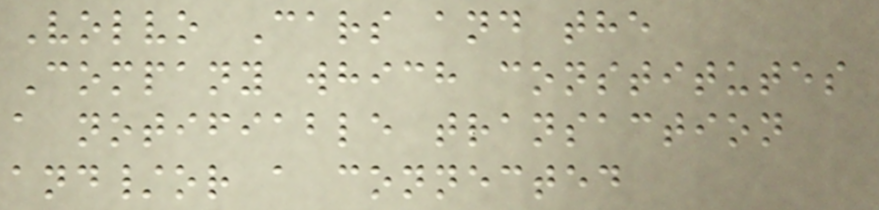Volvo Cars and the
Company which constitutes
a notifiable transaction
and/or a connected
